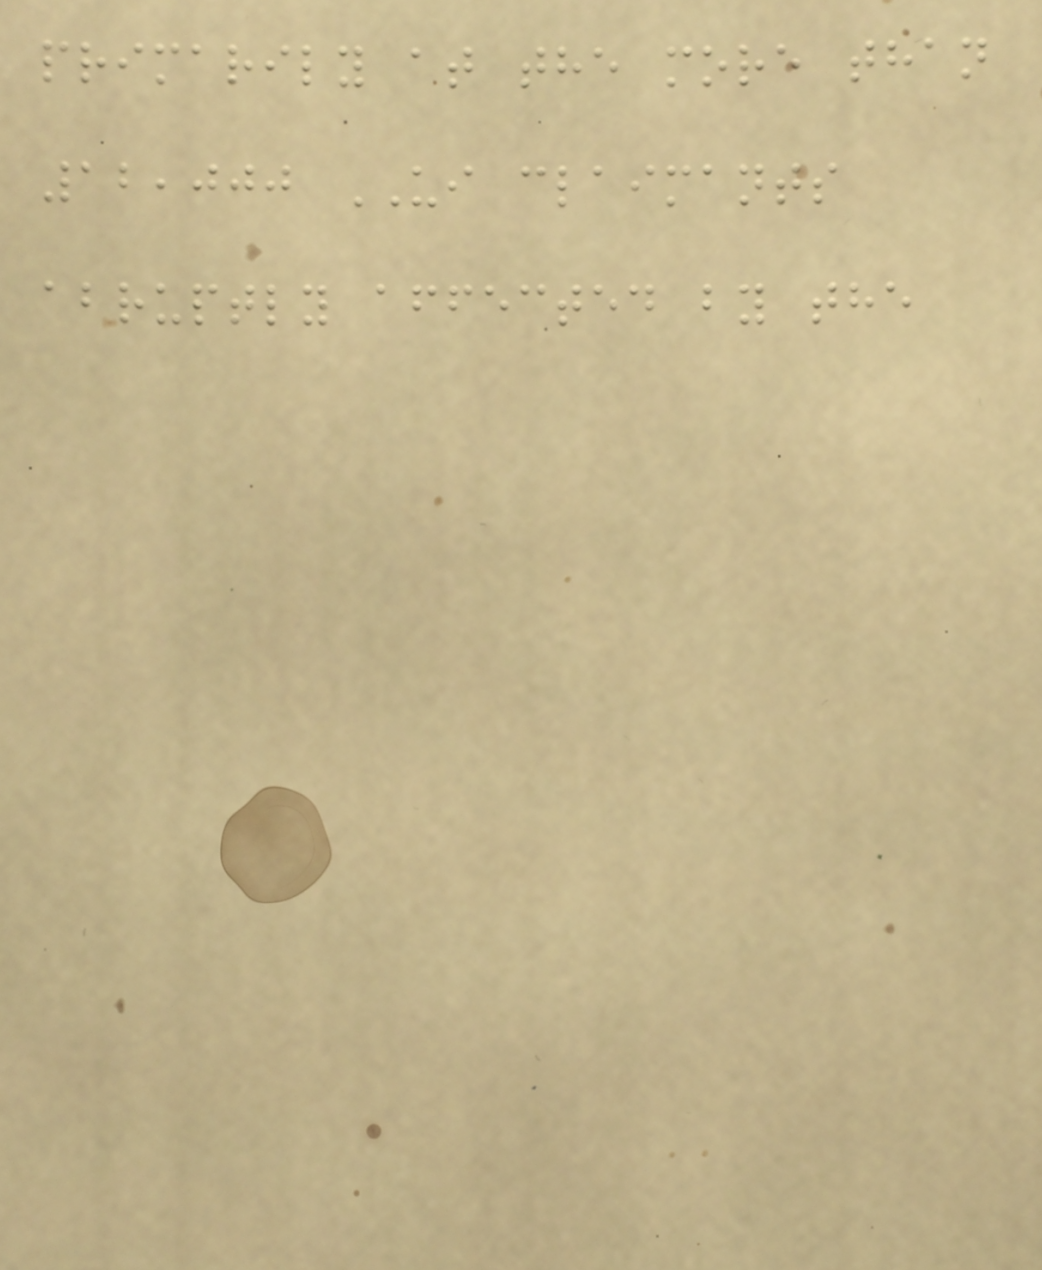primarily at the more than
12,000 UI claimants
abruptly affected by the
